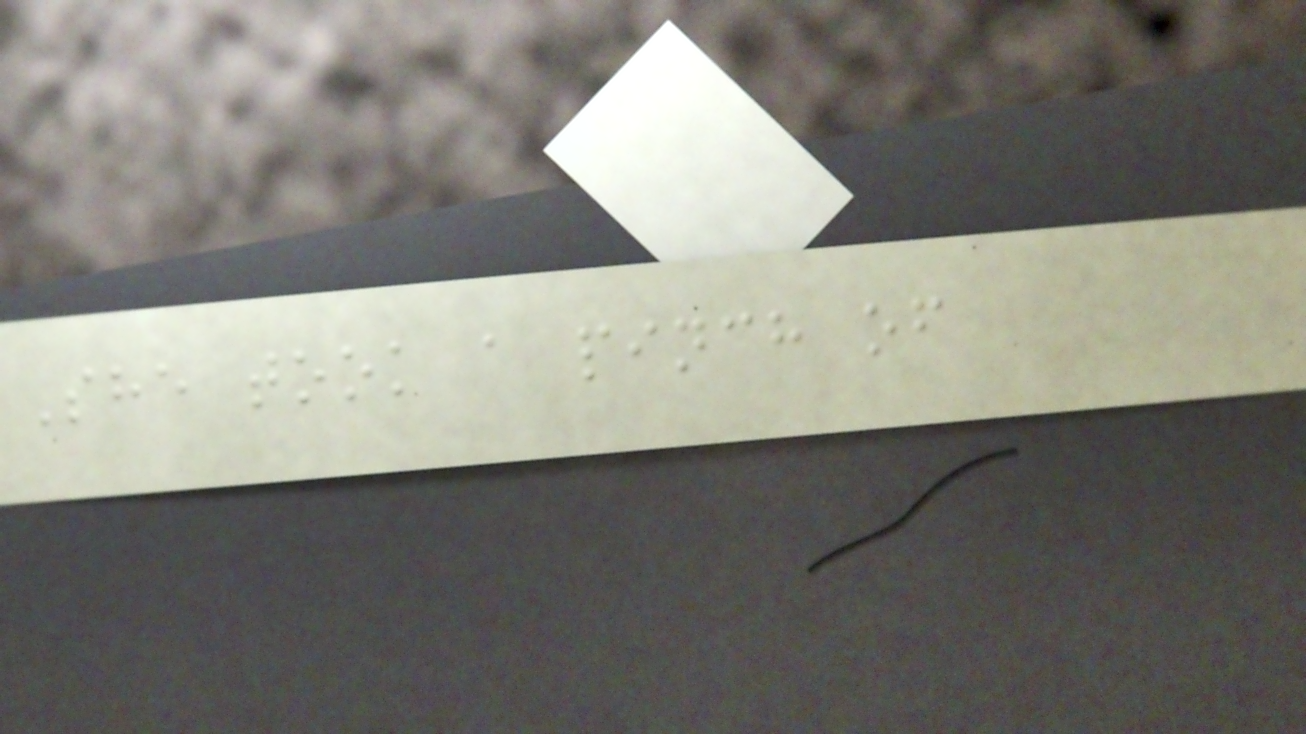She took a pinch of
